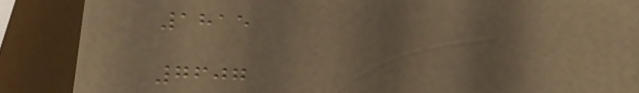1815
7607
